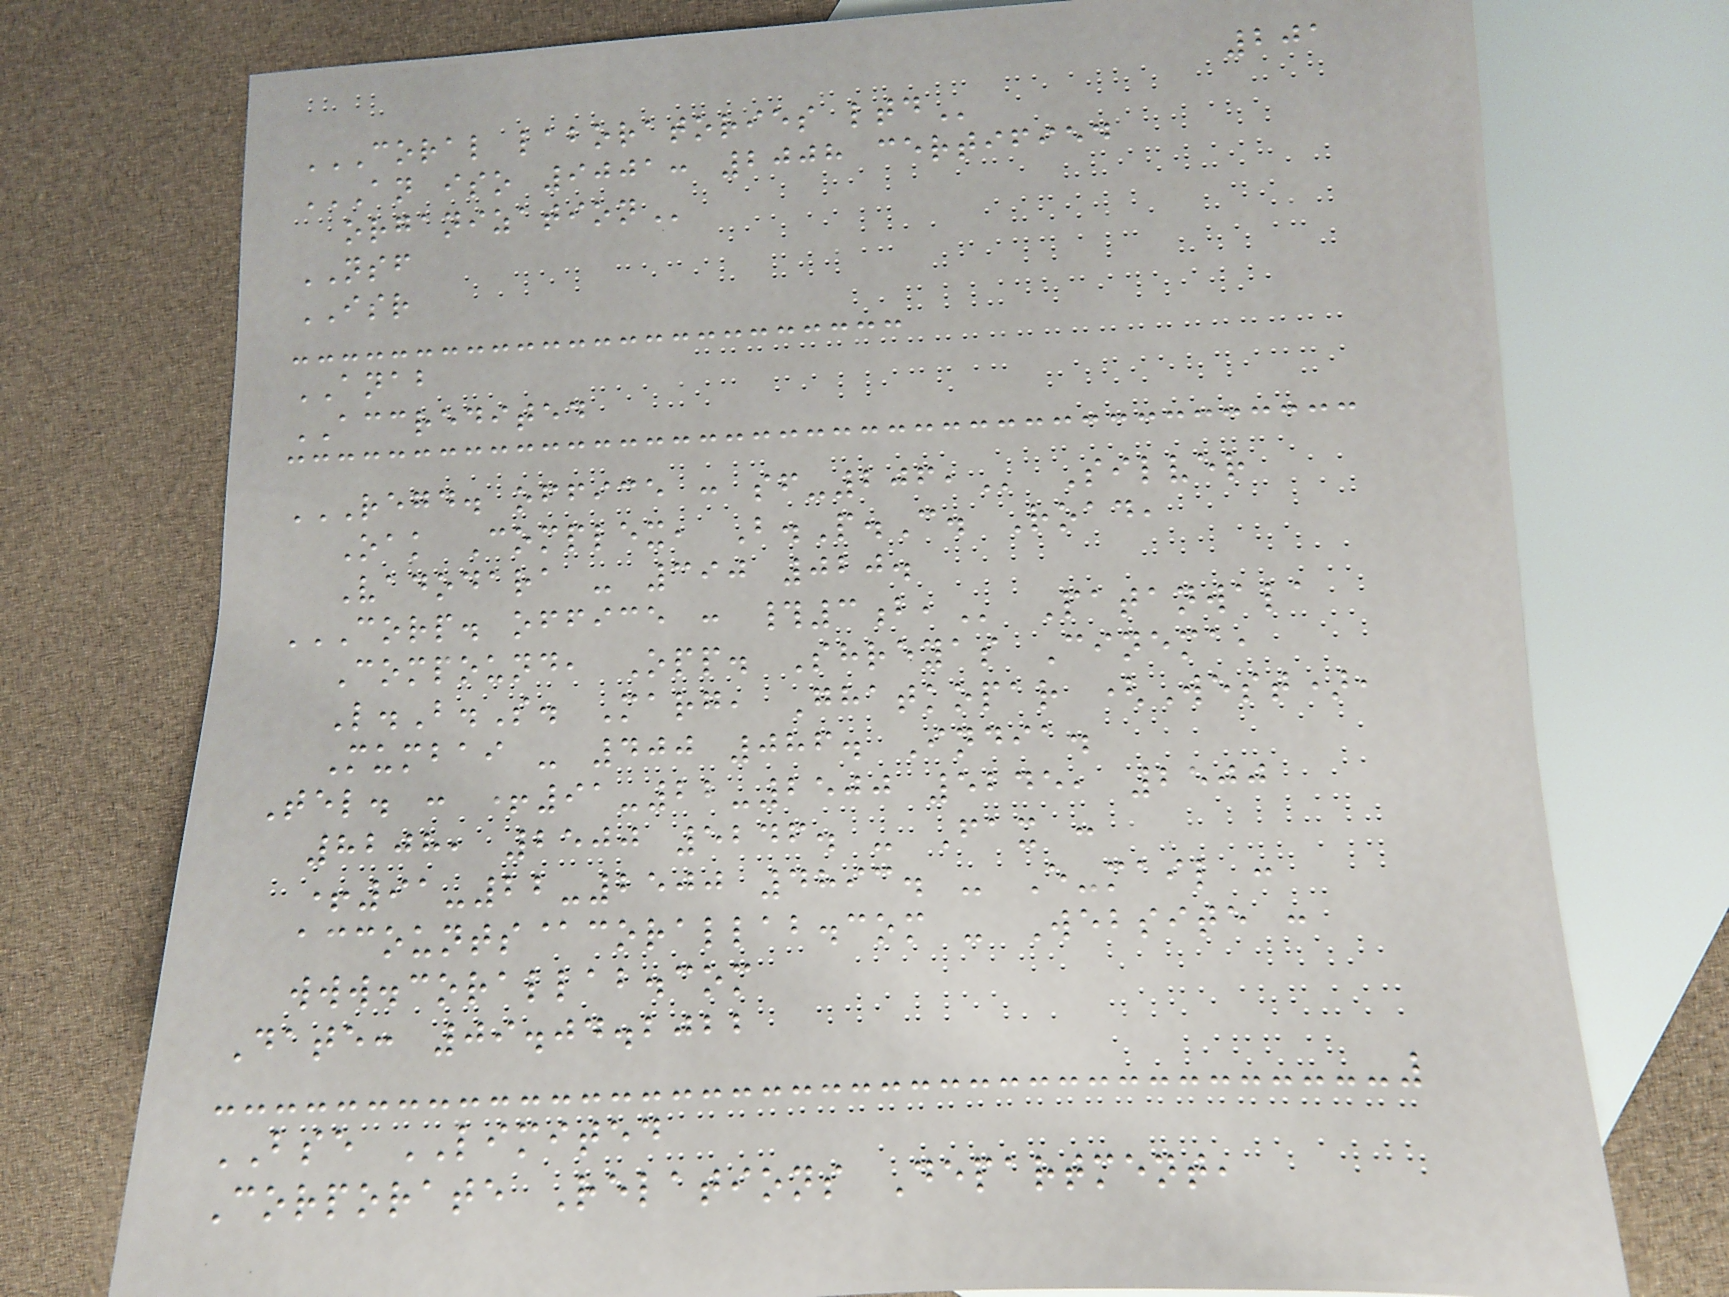201
CORAL LABORATORIES LTD
AN ISO 9001: 2008 CERTIFIED
ORGANIZATION
NSF
ISR
ANAB
ACCREDITED
REGD. OFFICE : SF-206, Silver
Oak Complex, B.P.C. Road,
Vadodara - 390 020.
CORP. OFFICE : #3B, Patanwala
Compound, Opp. Shreyas Cinema,
L.B.S. Marg, Ghatkopar (West),
Mumbai - 400 086. India.
Tel. : +91-22-2500 5245, 2500
8208, 2500 5246. - Fax :
+91-22-2500 4893. - E-mail :
accounts@corallab.com - Website :
www.corallab.com
Date: 09.04.2022
BSE LIMITED
Corporate Relations Department,
